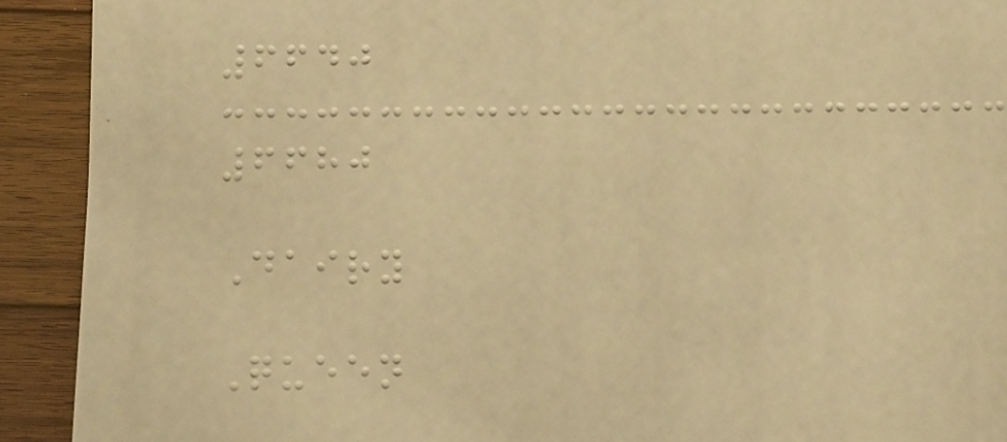6640
6680
Dairy
Queen
